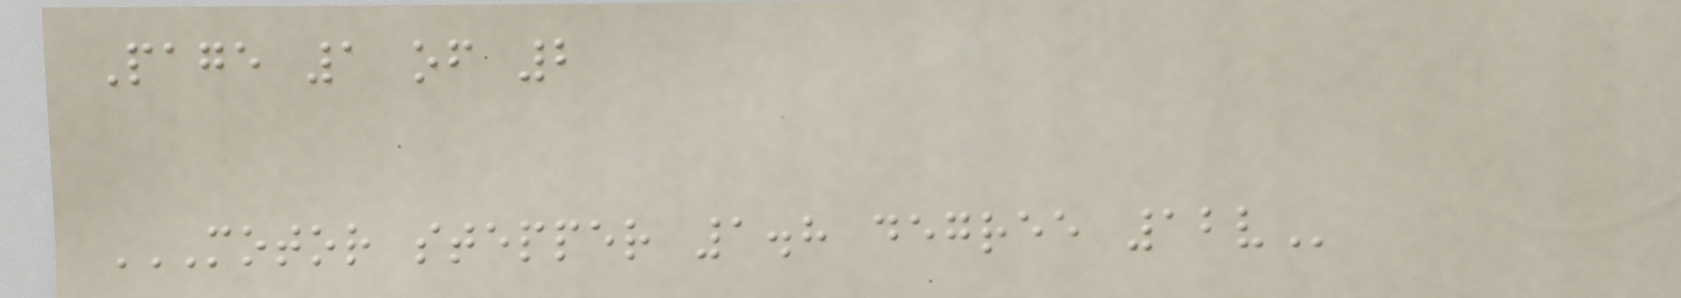Page 1 of 2
MOTOR STEPPER 1.8 DEGREE 12V
